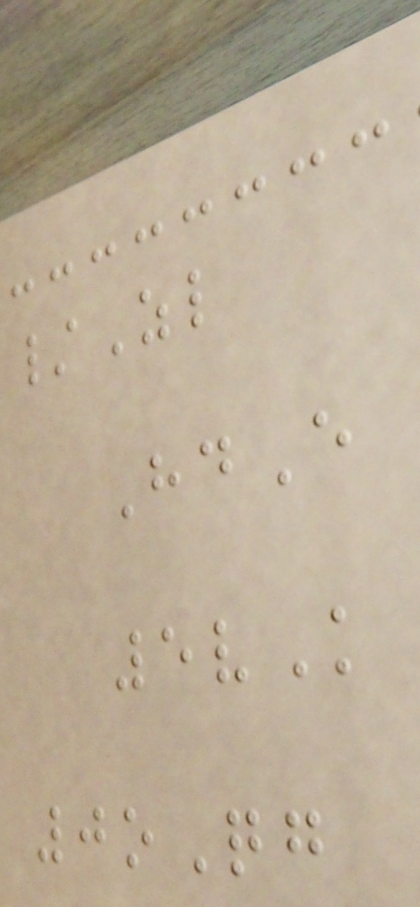/Zl
HdE
5vK
0oQg
